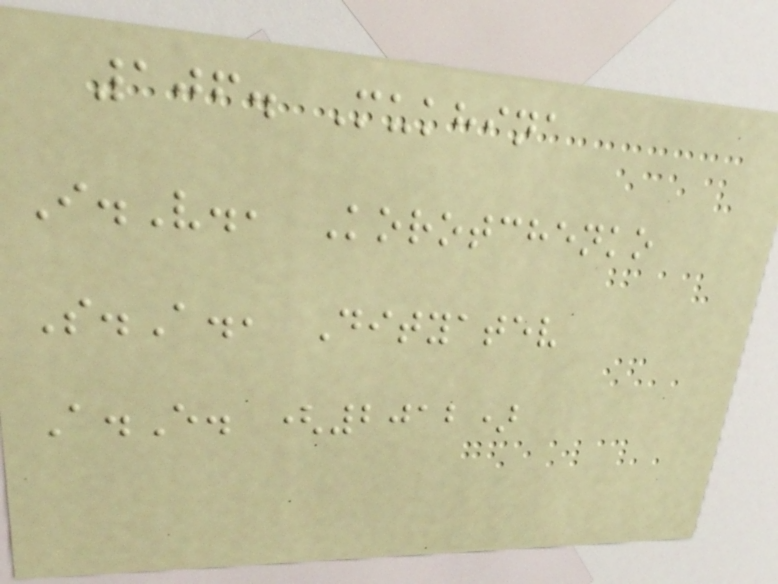106. Mukhina
I.V., Korotchenko
S.A., Dityatev
A.E. (2012)
